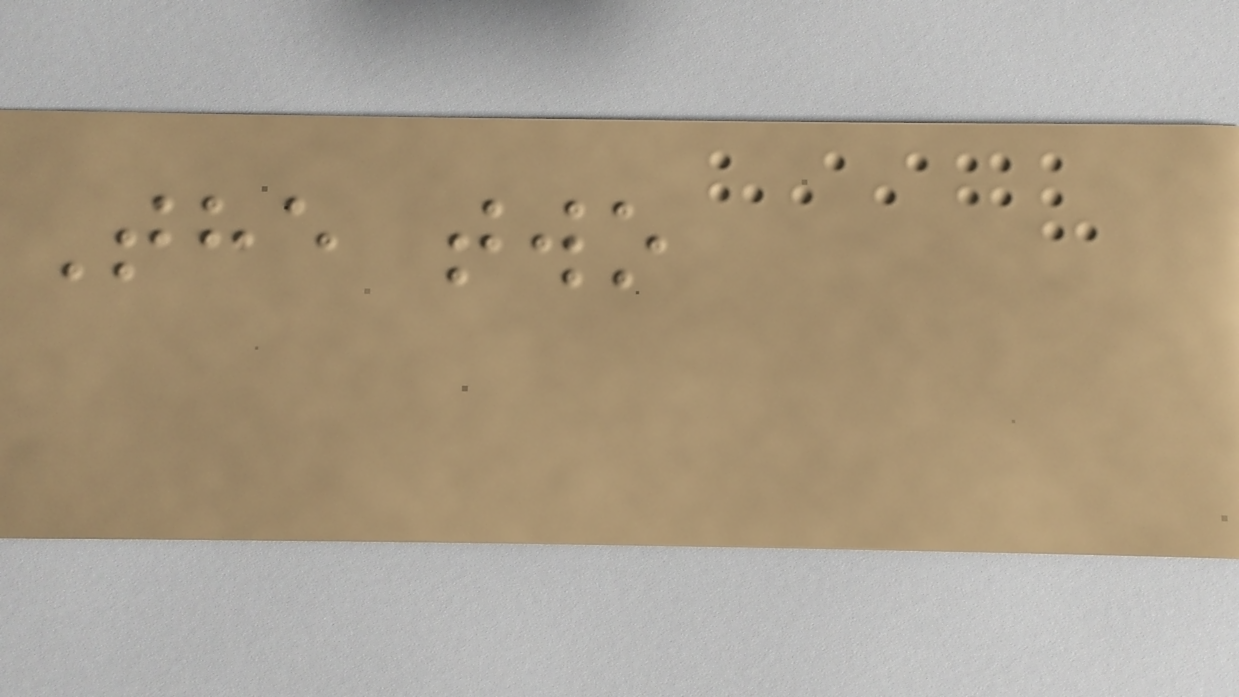The two
